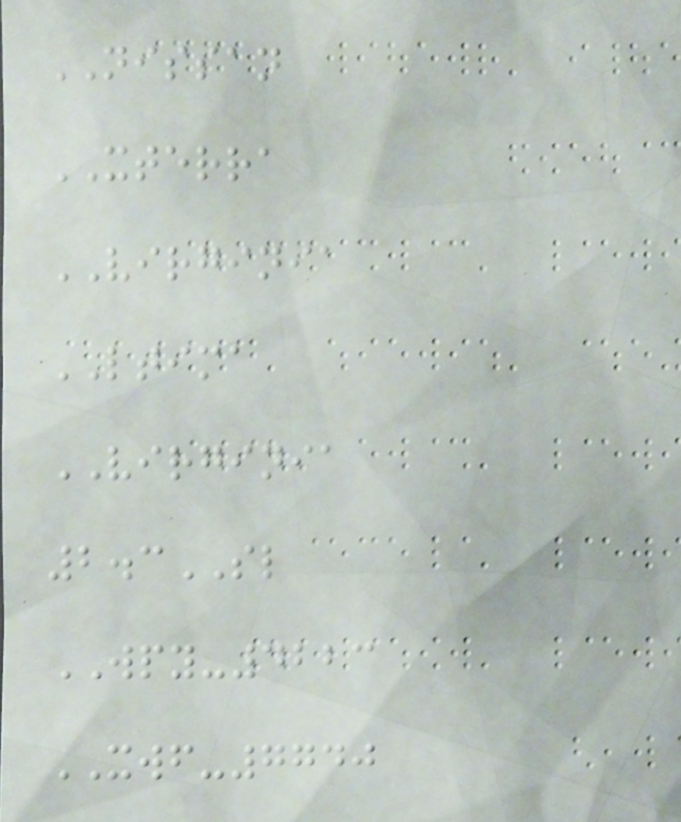NISSAN
XTERRA
VIRGINIA
LTIMA
VIRGINIA
2.3SL
WPY-4223
XWF-7740
